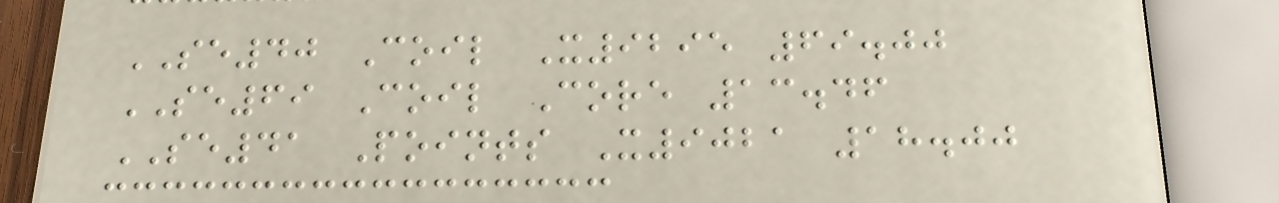SE40 Coil X9295 69.00
SE69 Coil Core 13.46
SE41 Points X9021 18.00
